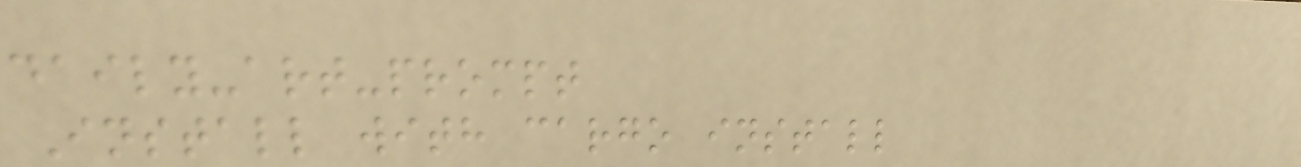daily-art-prompt
Install with cargo install
